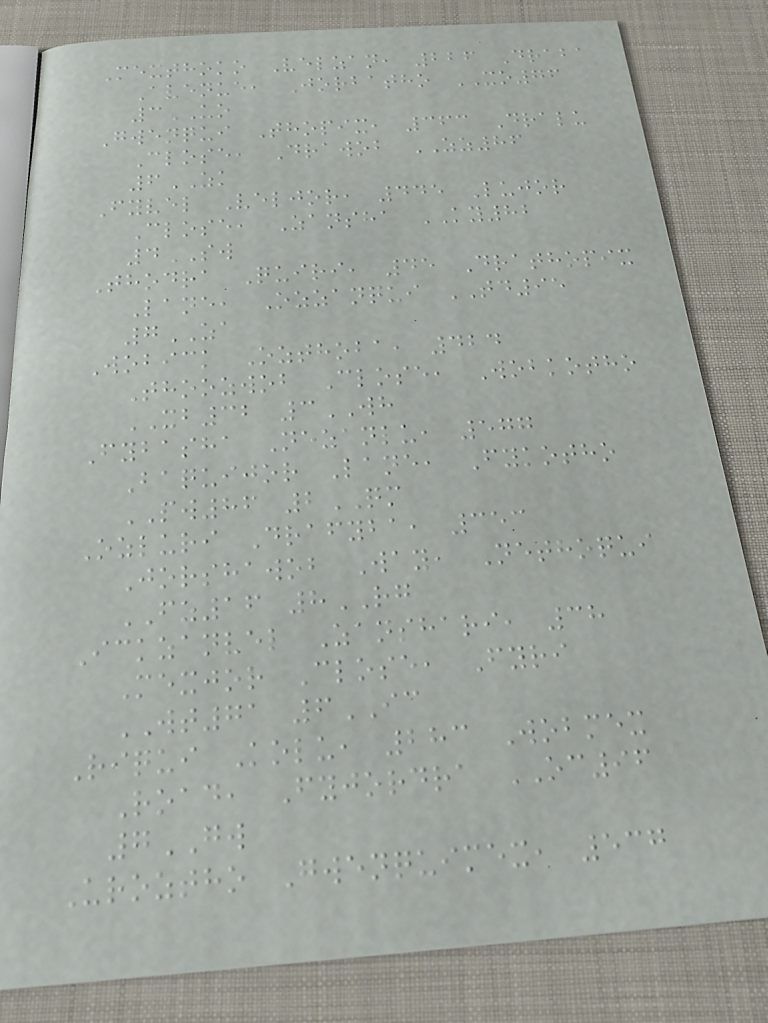Mexthoko Velzan, 226 Draba
Avenue, Jorbatho XO76
3UO
Gwenqui Thopix, 363 Dralu
Close, Drawob ZZ86
6ZK
Fyvel Veljor, 445 Lujor
Close, Zansha KY82
4SW
Thodra Quiri, 45 Drathopix
Lane, Ozzanqui TD95
7ZA
Wobick Ozthoba, 424
Thoozwob Close, Wobkotho
XB32 3WH
Fybasha Nezanlu, 577
Baquijor Lane, Fykotho
PW86 2QM
Ozluri Drafyba, 353
Jorshawob Way, Nethoqui
FZ16 8RG
Ickzanvel Zanshari, 38
Mexjor Close, Fyri
WT71 6IC
Riqui Kolu, 283 Wobmex
Road, Fyjordra OC96
7GW
Uroztho Gwenquimex, 537
